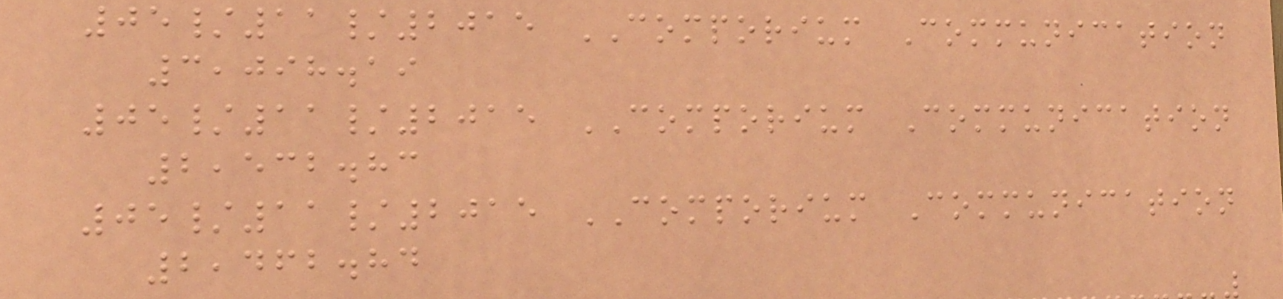05/11/2015 COMPORIUM Communication
3,098.19
05/11/2015 COMPORIUM Communication
2,532.83
05/11/2015 COMPORIUM Communication
2,462.84
